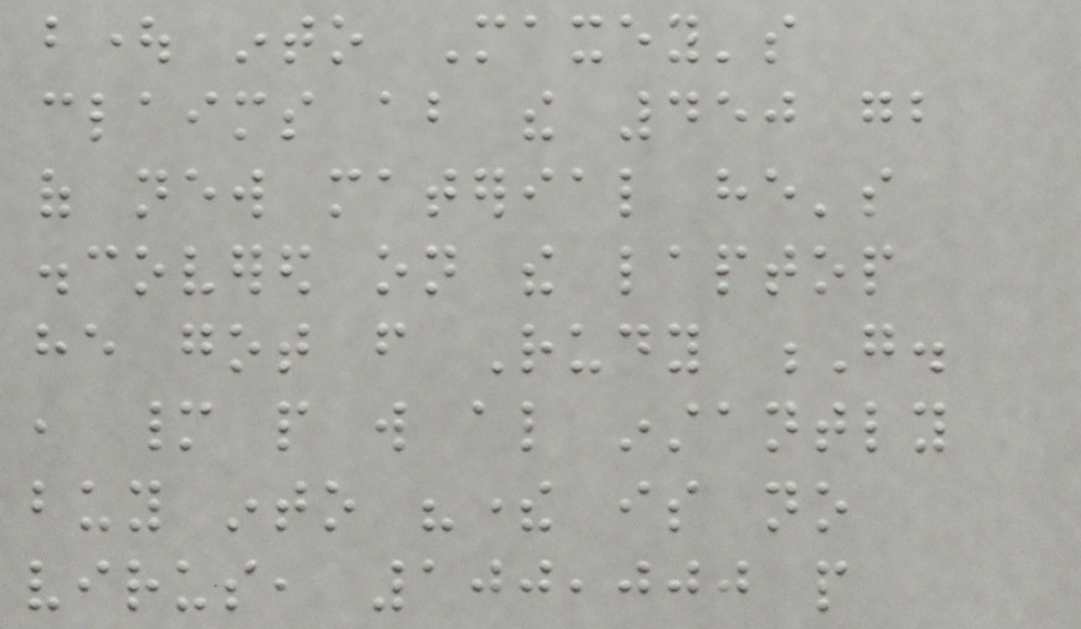bought into Maxey's
claims about the 450 gb
of new material he's
discovered on the laptop
he got from Rudy G.
, many people will also instantly
buy into "there is no
virus, 100,000 people
